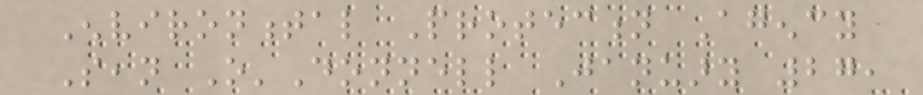Environmental Protection Agency
Sean O'Donnell January 27,
